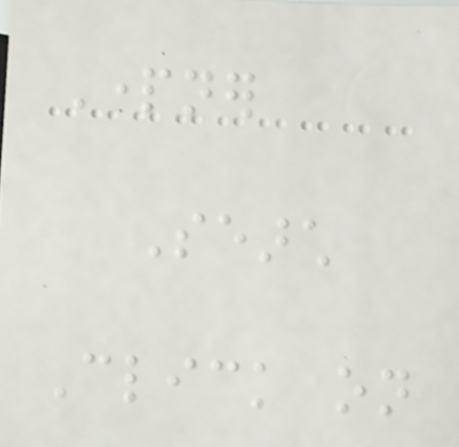Partner
Search
Click on
